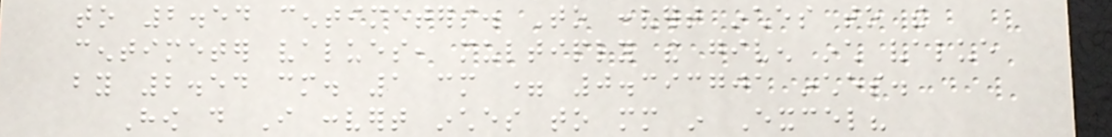to 2.54 centimeters. To convert inches to the
centimeter values, multiply the given inch value
by 2.54 cm. 1 cm = 0.393701 inches.
How do I convert inches to mm in Excel?
